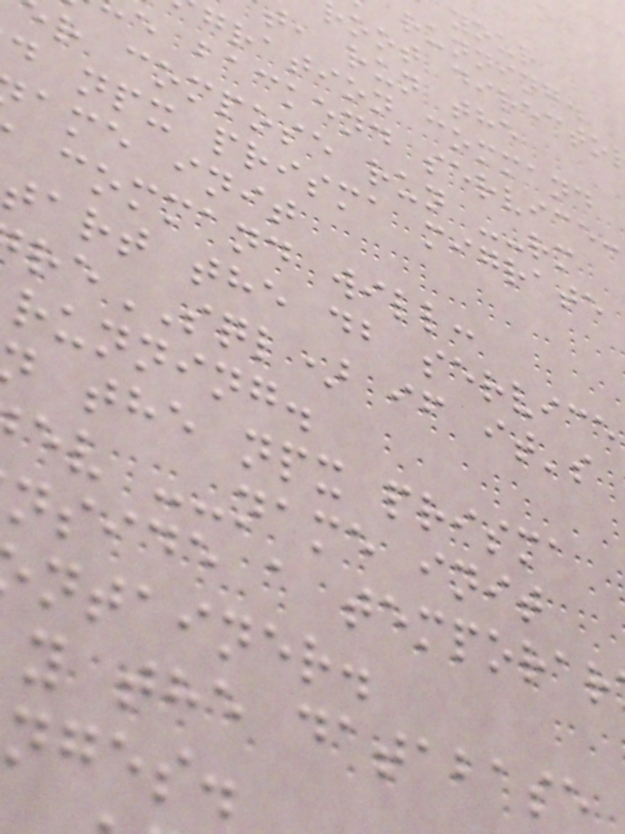running.
oot directo
t, run the
gration command
e backend service:
r compose run --rm
d npx prisma migrate
ame init
command will:
tart the db service
reSQL) if it's
running.
the npx prisma
ev --name init
nside a temporar
ntainer.
y the database
nges.
